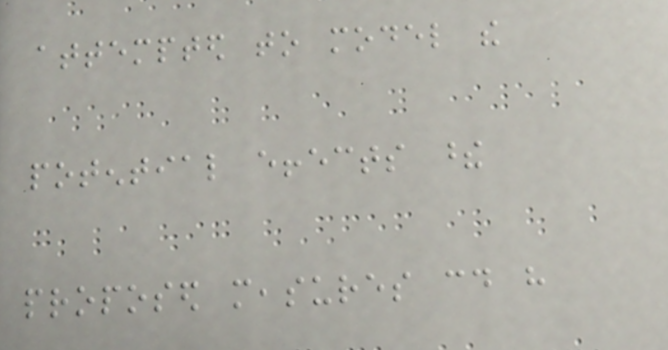attempted to model the
potential effects these
proposed measures could have
